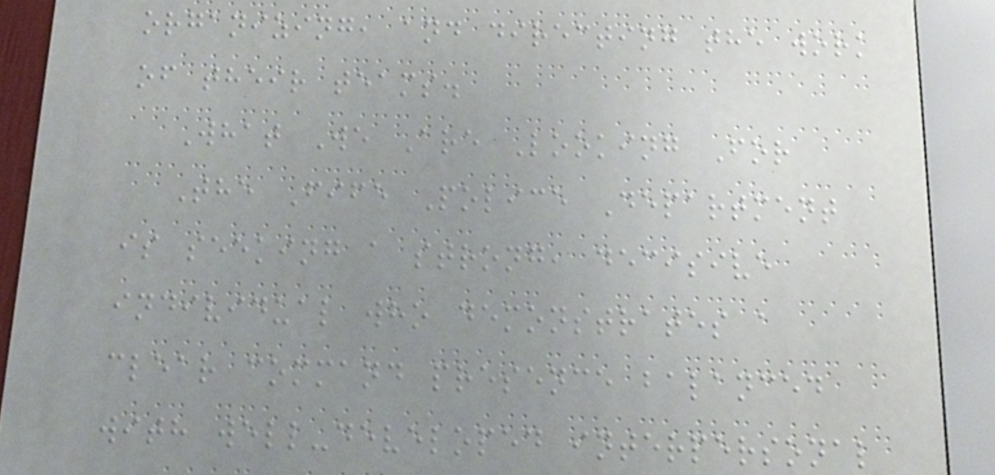organizing, and directing the work
of their teams.
What We Are Looking For
The Fife Police Department
is seeking a strong, decisive
individual who demonstrates a
clear command presence balanced
with well-developed interpersonal
